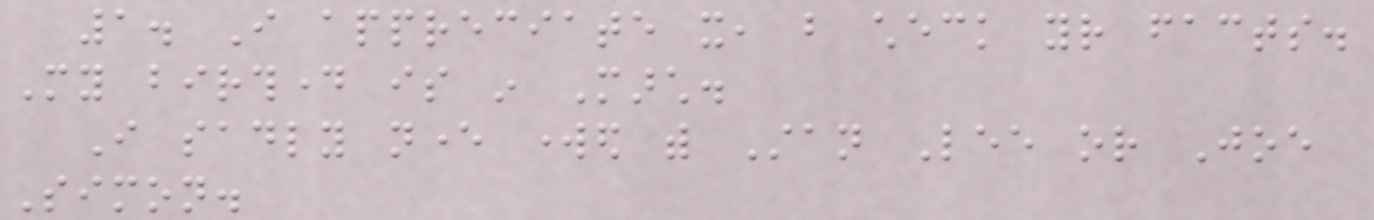1. I appreciate it, but check your facts.
My birthday is in March.
I sadly never worked with Stan Lee or Joe
Simon.
